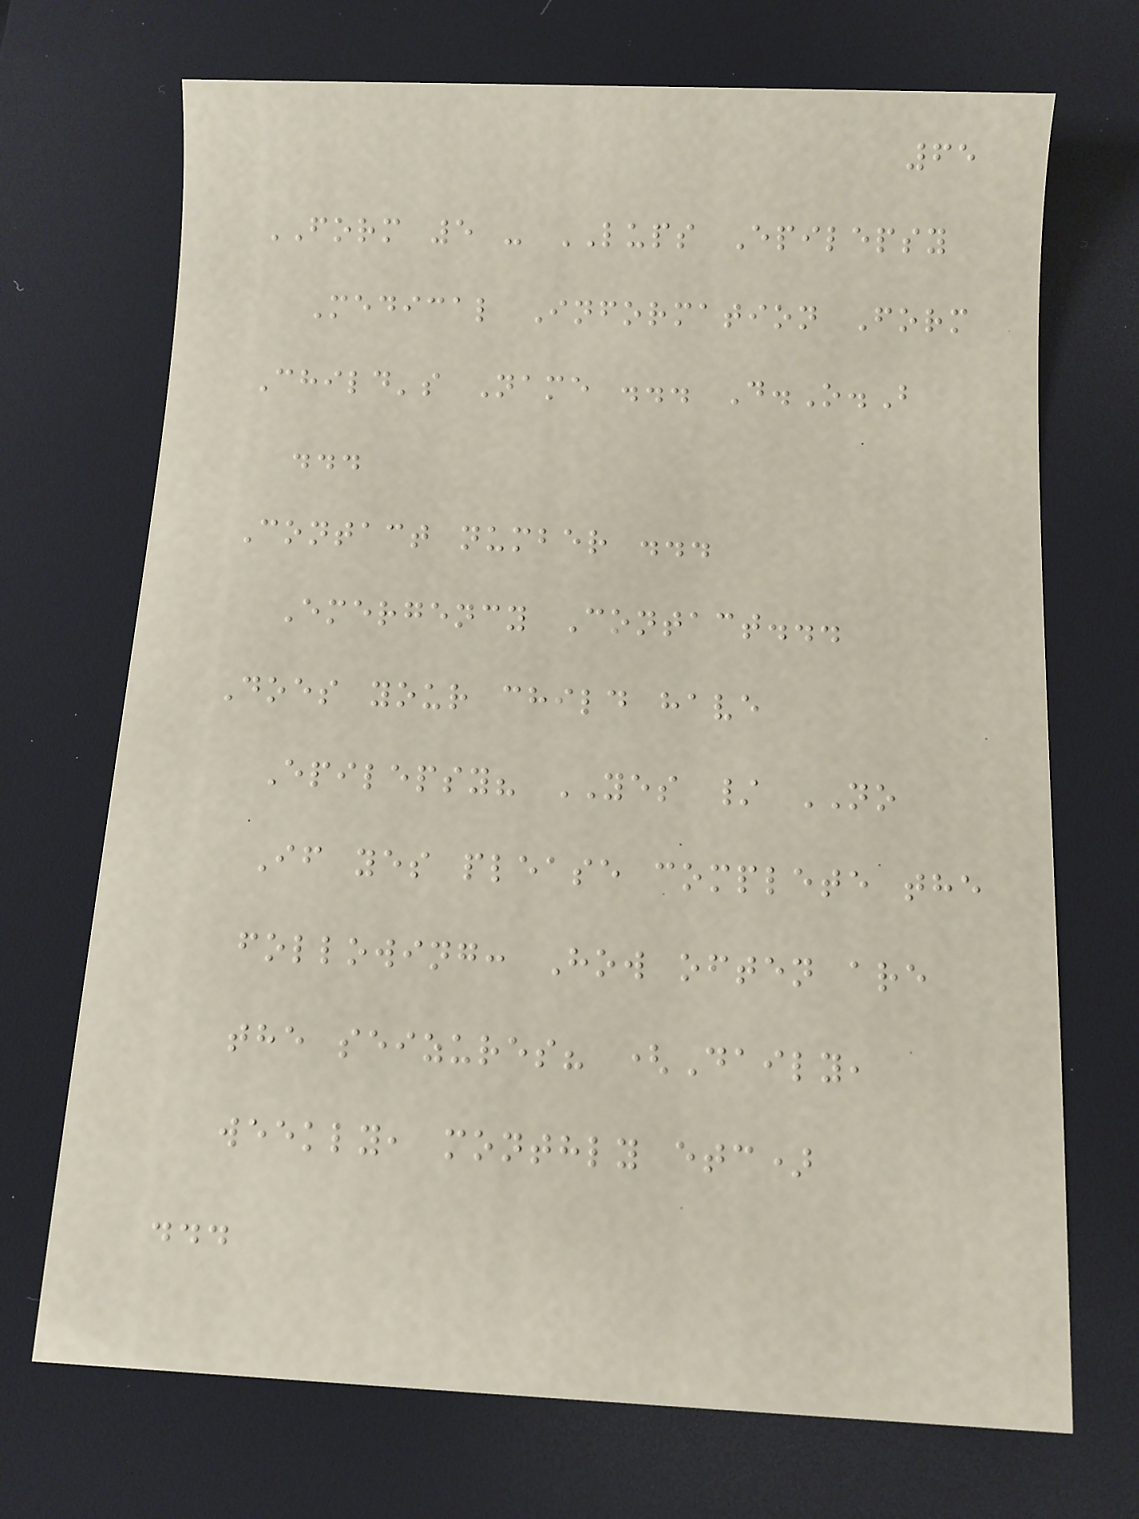65
FORM 5 - LUPS Epilepsy
Medical Information Form
Child's Name ... D.O.B
...
Contact number ...
Emergency Contact...
Does your child have
Epilepsy? YES / NO
If yes please complete the
following: How often are
the seizures? (Daily,
weekly, monthly etc)
...
